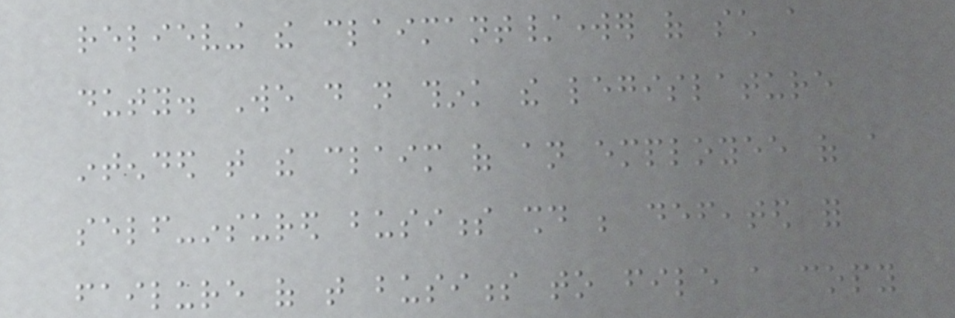relieving the claimant/worker of such a
duty. We do not think the legislature
intended that the claim of an employee of a
self-insured business should be defeated for
failure of that business to file a copy
